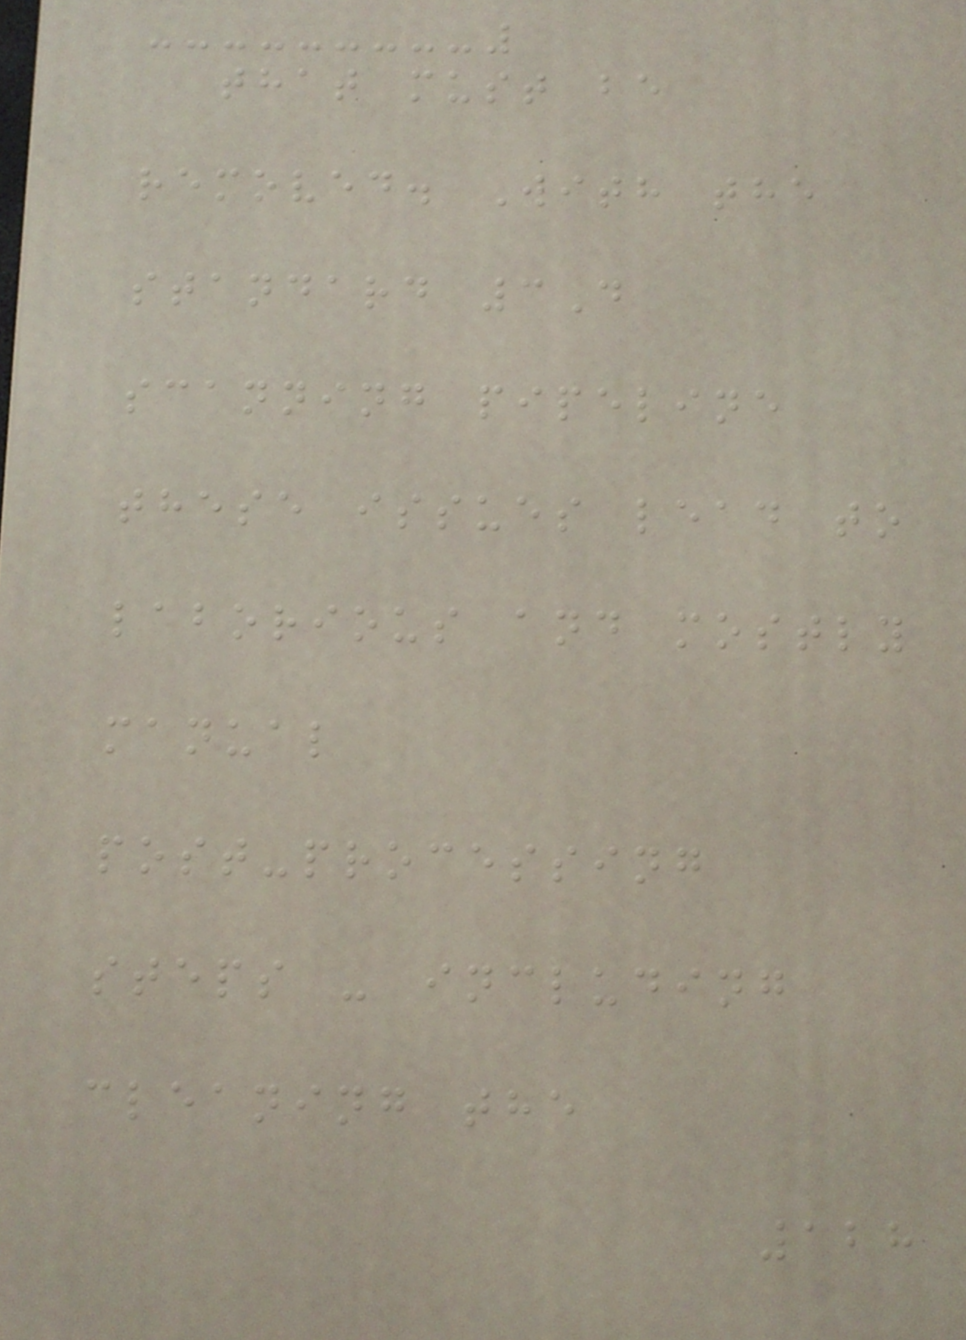that must be
removed. With the
standard 3D
scanning pipeline
these issues lead to
laborious and mostly
manual
post-processing
steps - including
cleaning the
128
